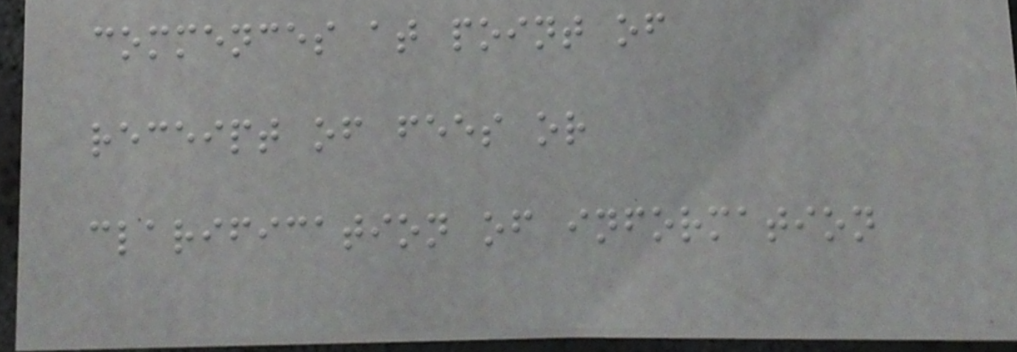commences at point of
receipt of fees or
clarification of information
